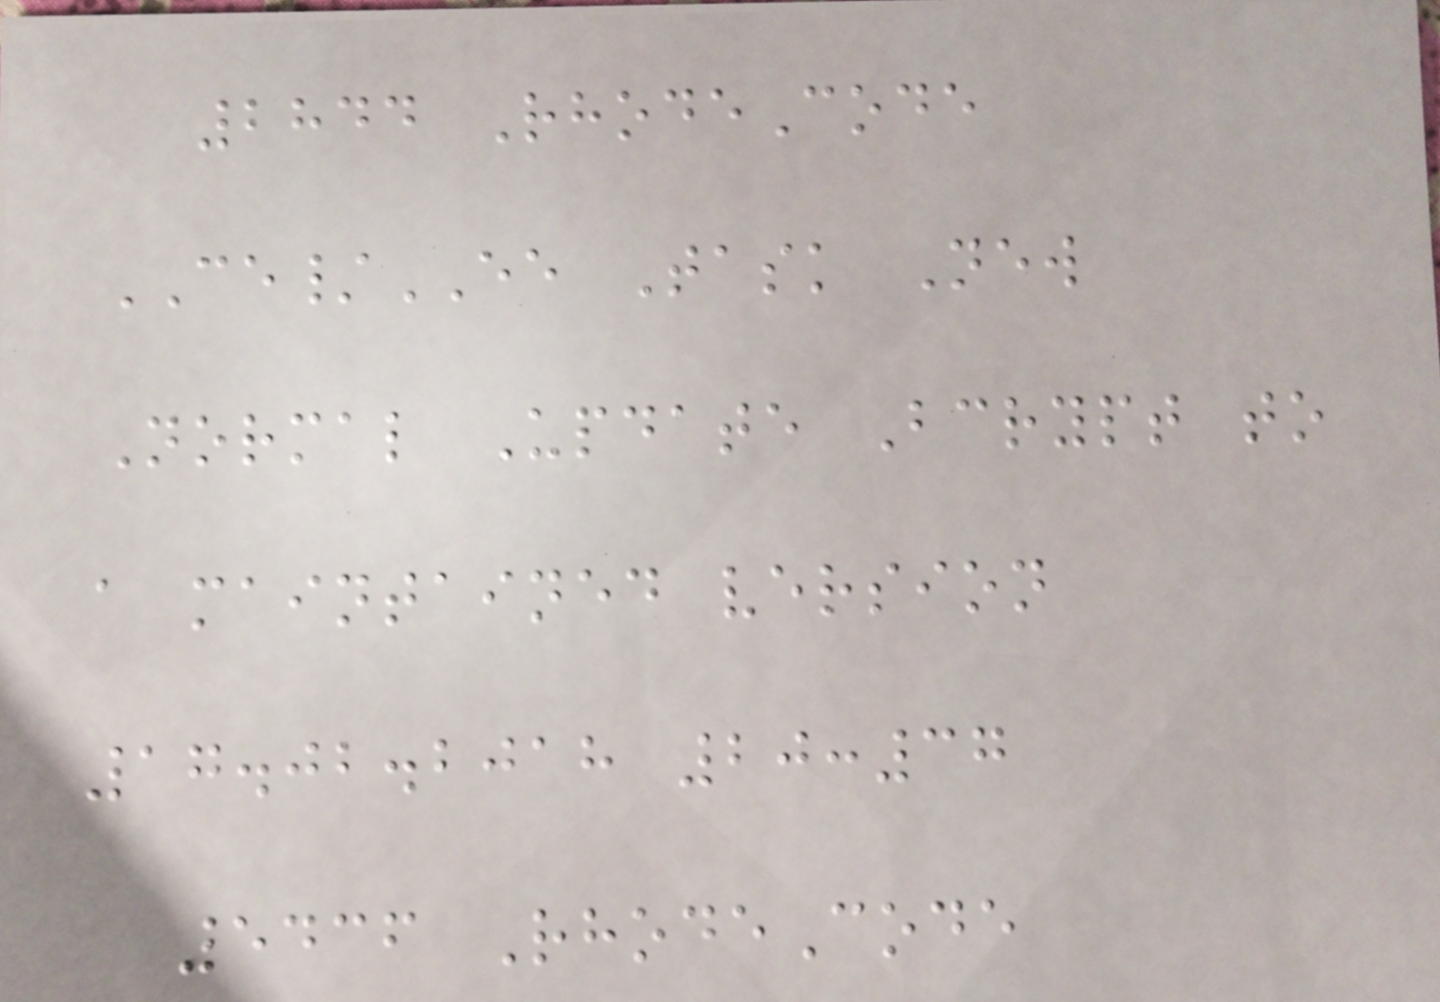2844 RhodeCode
CE/EE Task New
Normal Update Bcrypt to
a maintained version
17.02.2018 20:37
5436 RhodeCode
